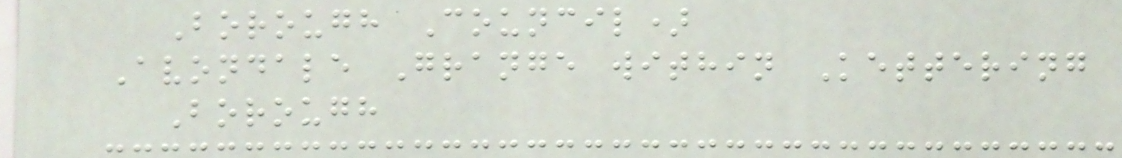Borough Council)
Avondale Grange within Kettering
Borough
